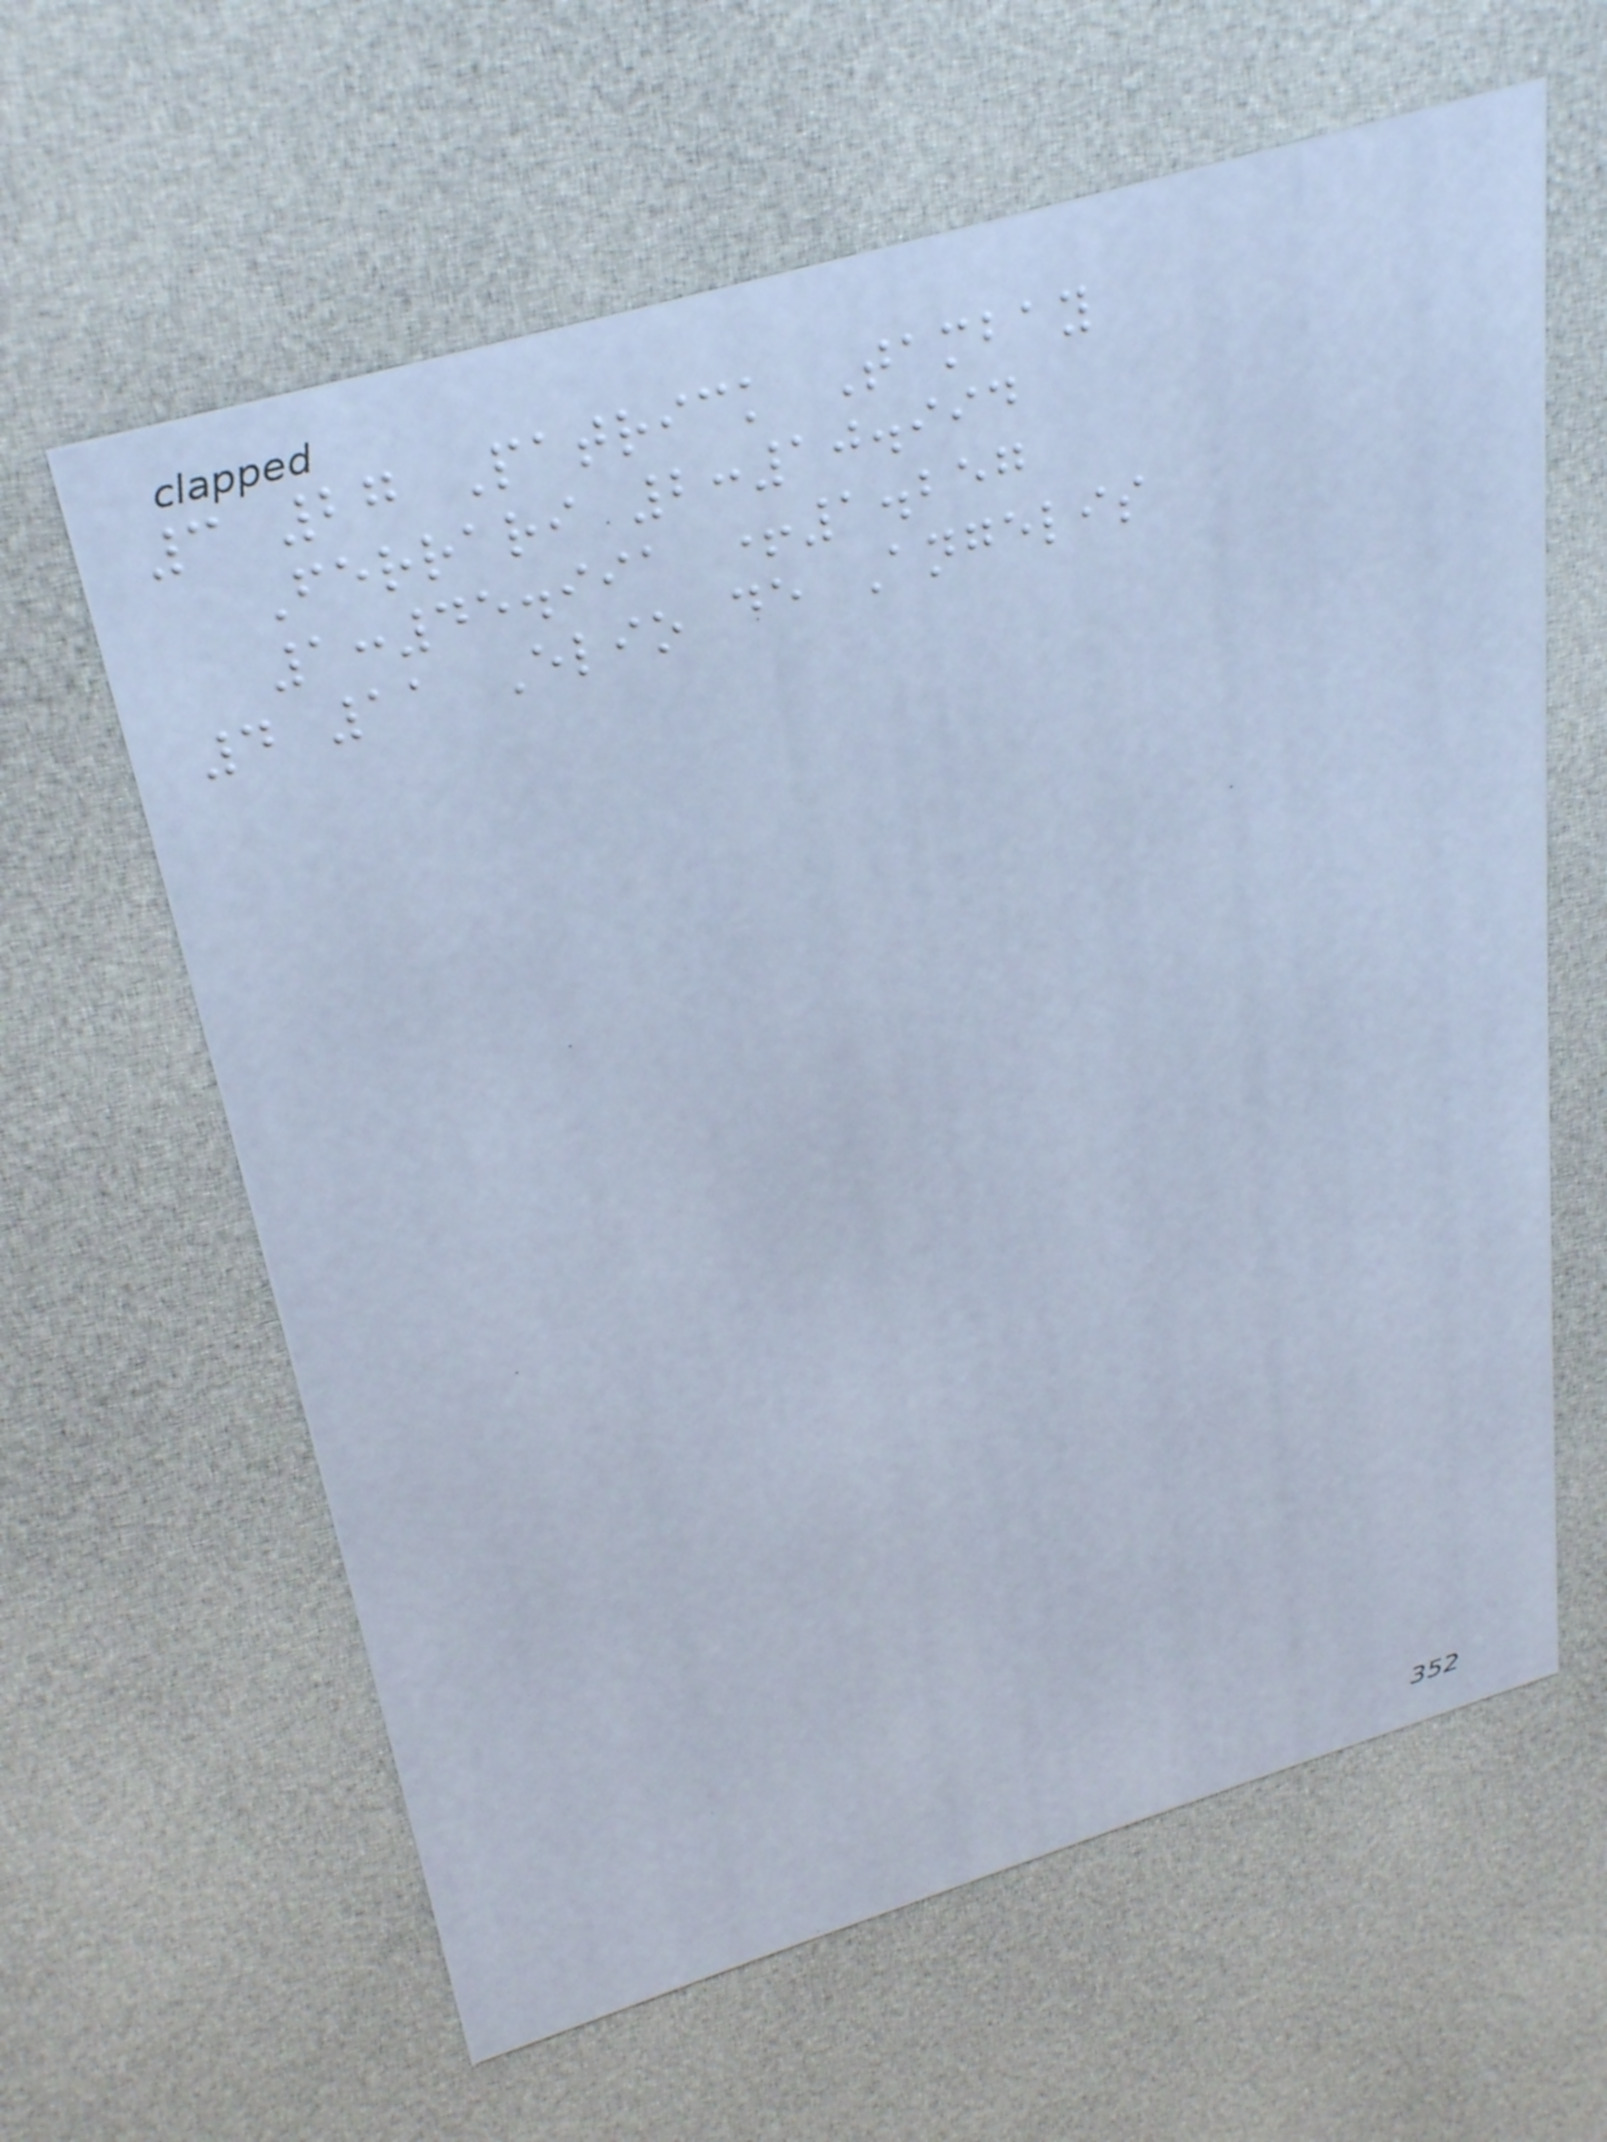3 27 Patrick Tambay
Ferrari 2:10.994
1:45.991 +1.257
4 11 Elio de Angelis
